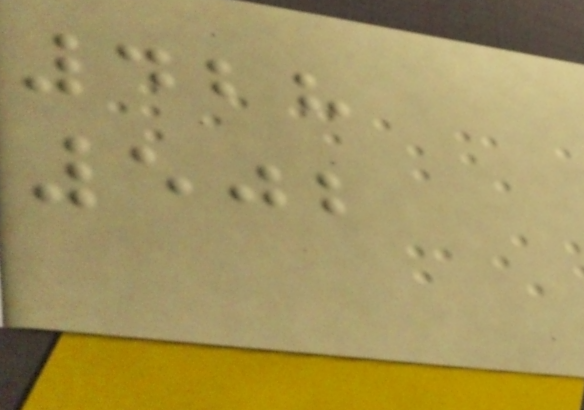428
502
